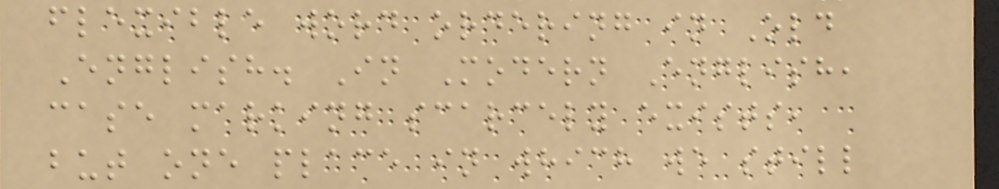flexible word ordering in Old
English. In Modern English,
case marking scarcely exists,
but one place in which we still
